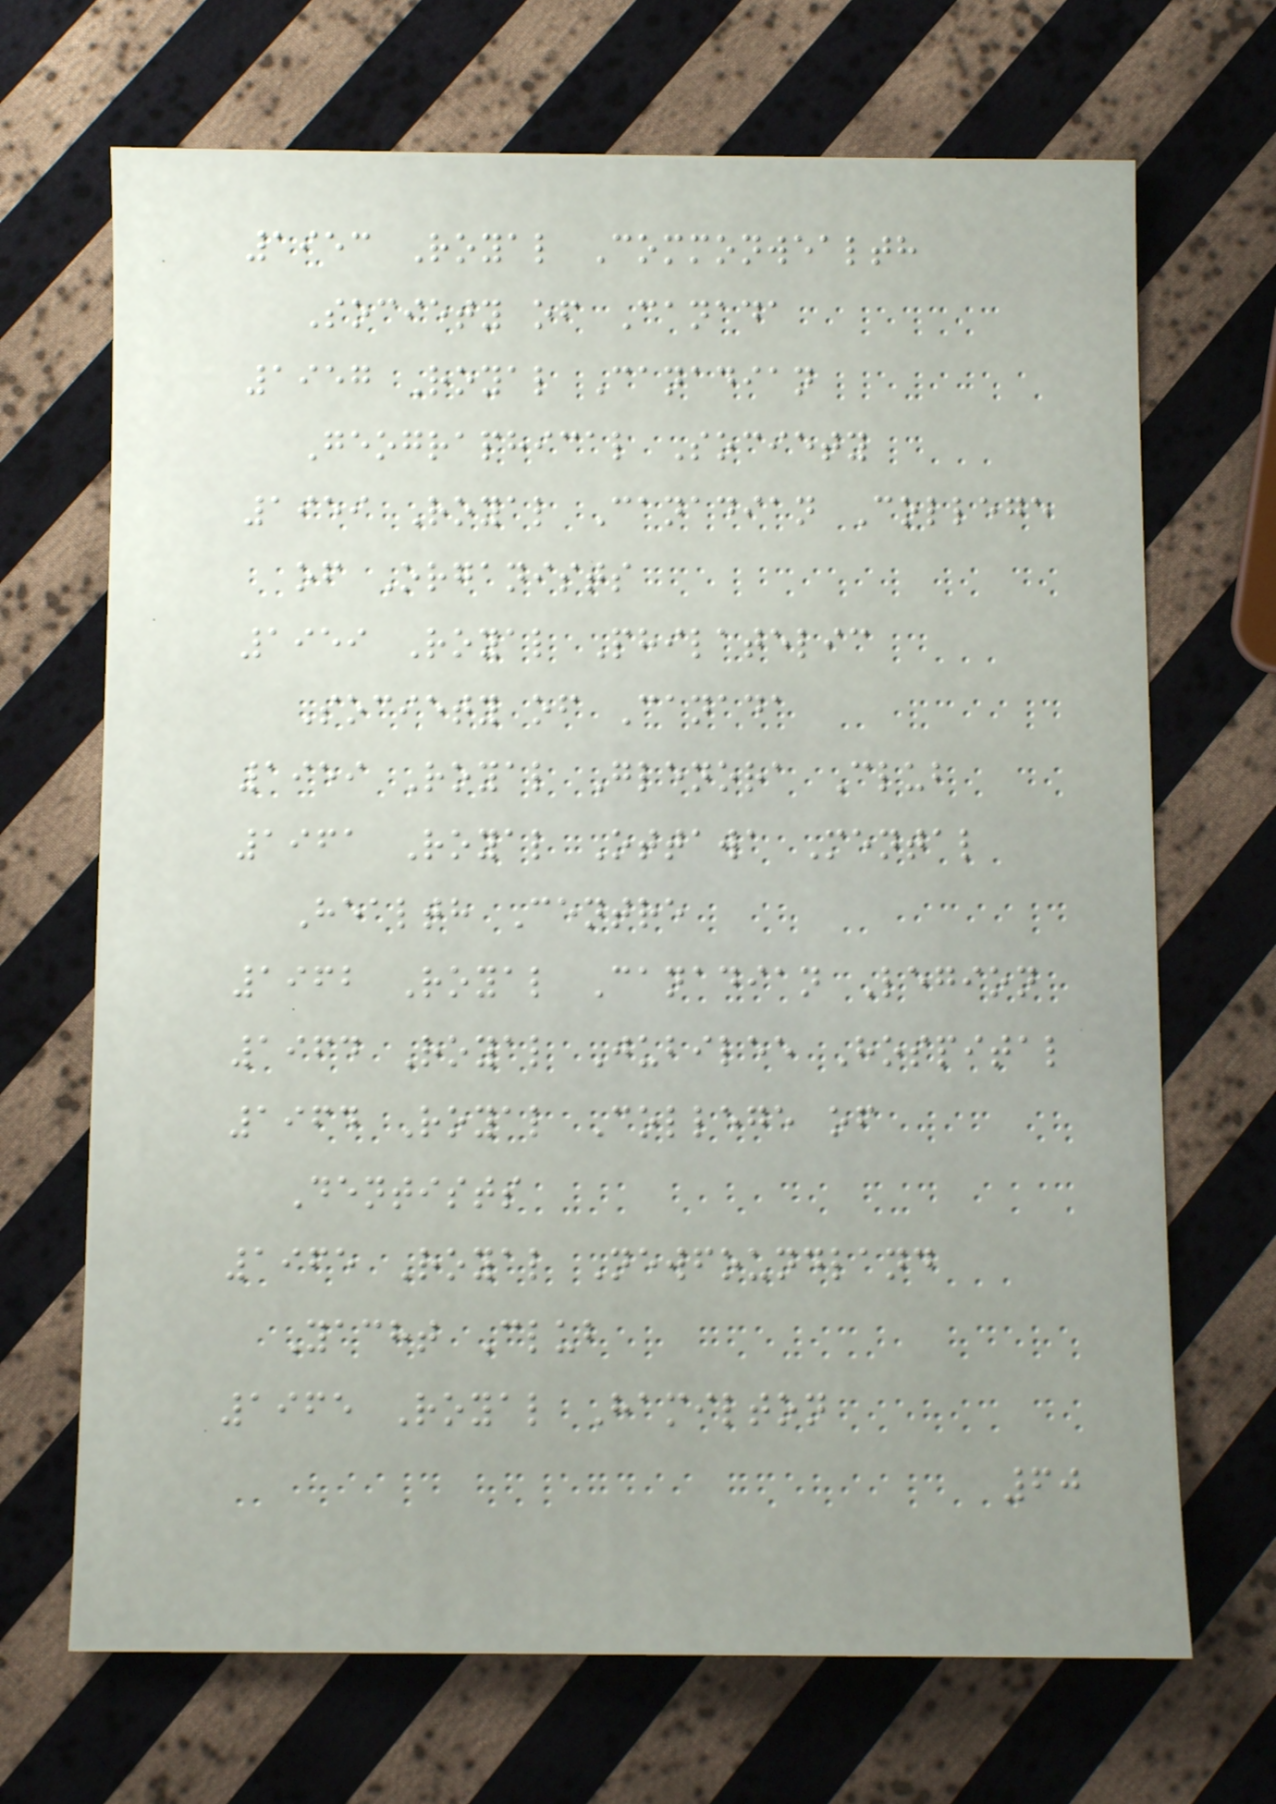1953 Royal Commonwealth
Society of Canada
1957 Royal Canadian
Geographical Society
1959 Royal Canadian College
of Organists
1959 Royal Philatelic
Society of Canada
1959 Royal Glenora Club
1961 Royal Ottawa Mental
Health Centre
1962 Royal Canadian Legion
1964 Royal Jubilee Hospital
1964 Royal College of
Dentists
1965 Royal Newfoundland
Yacht Club
1965 Royal Hamilton
60
